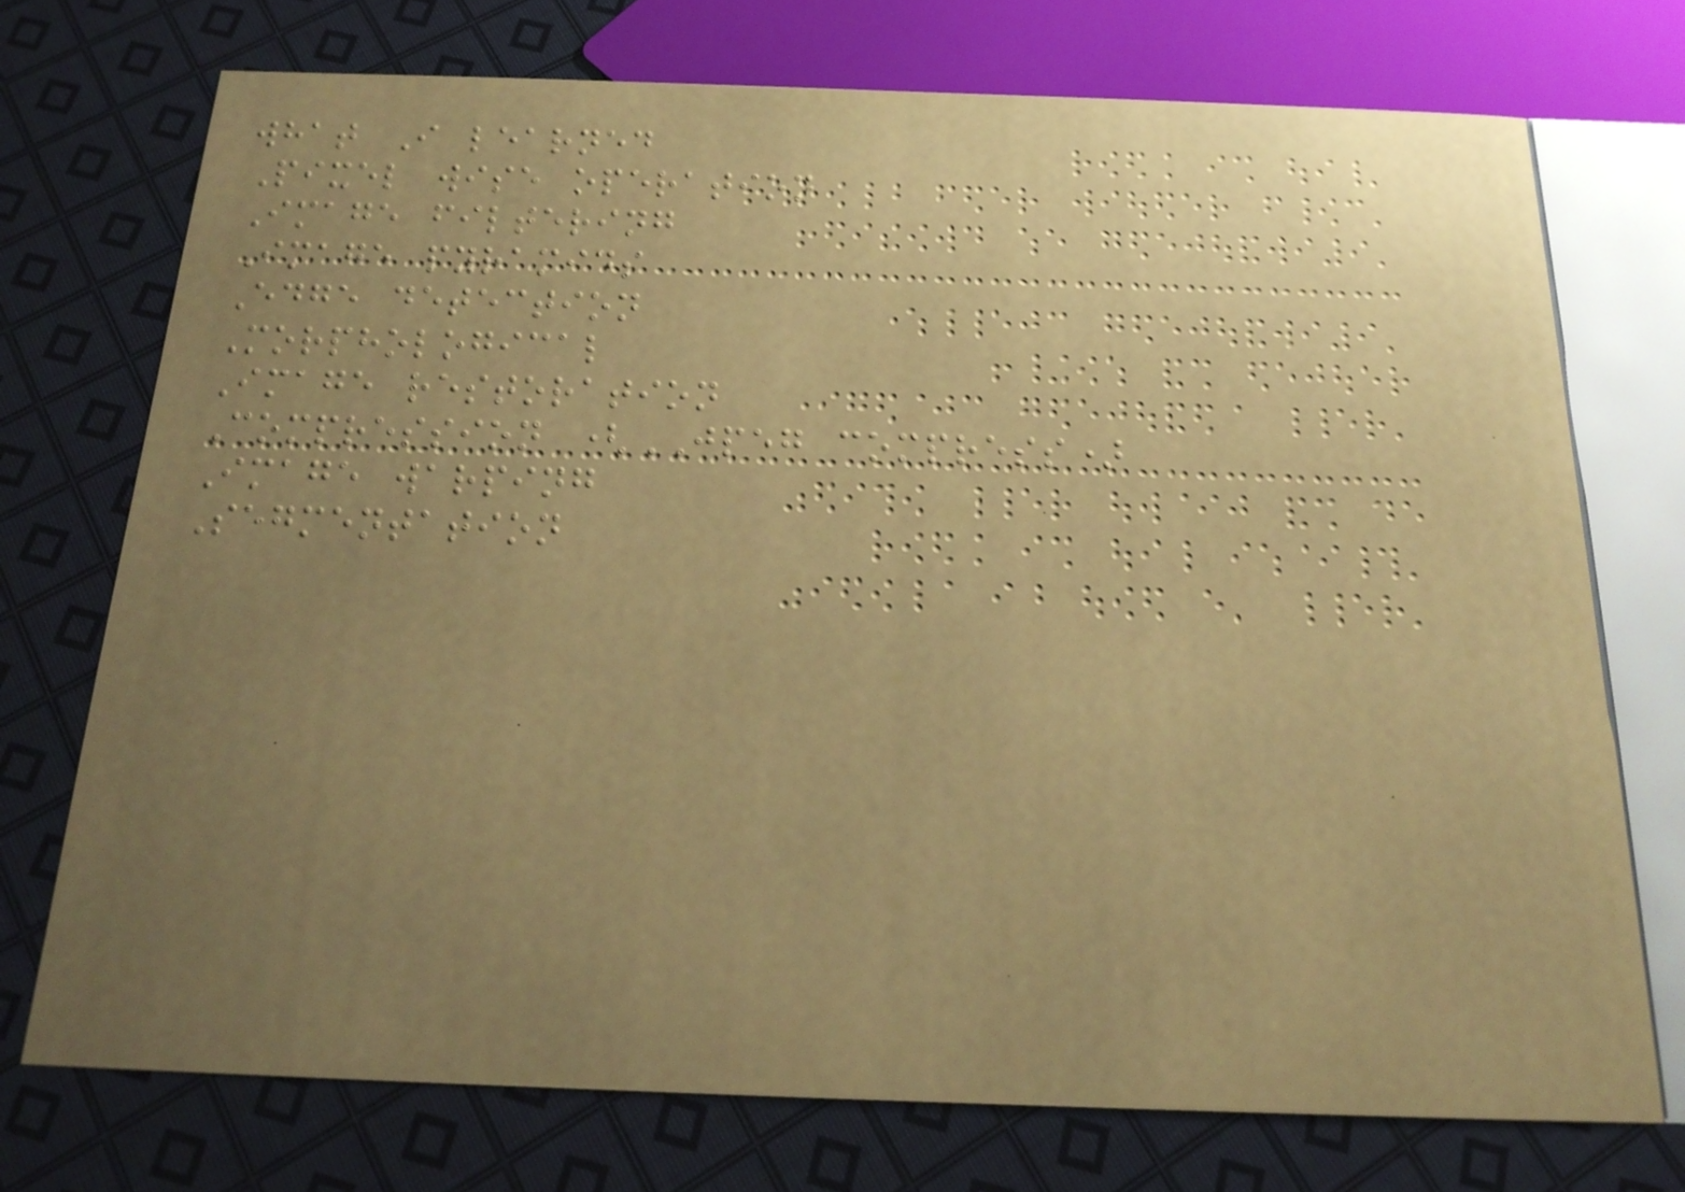what I learned
Pixel wise operation
Image filtering
Image pyramids
Edge detection
Morphological
Image restoration
Compression (JPEG compress)
Image warping
Segmentation
